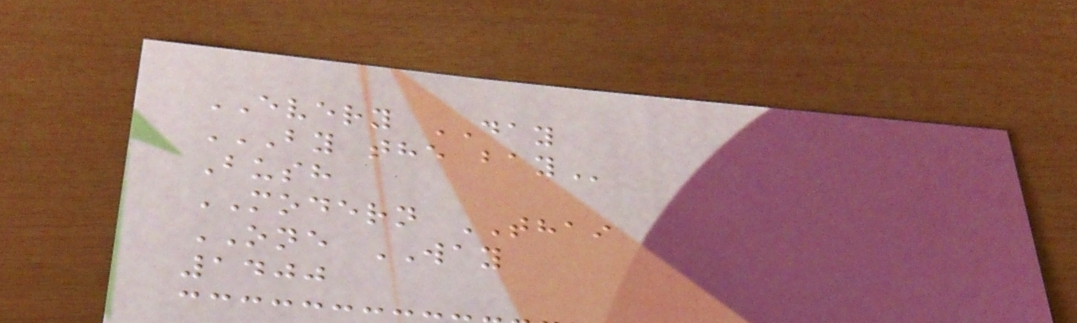EVERY DAY
BY THE BAY
Bush
MODERN THAI
ONE WAY
1400
